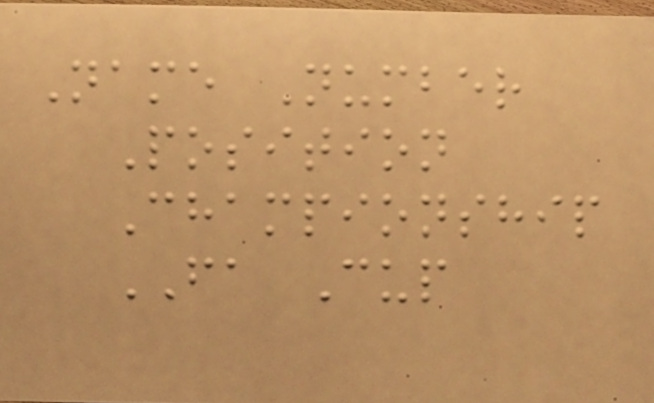Name Number
Position
Championship
FA Cup
